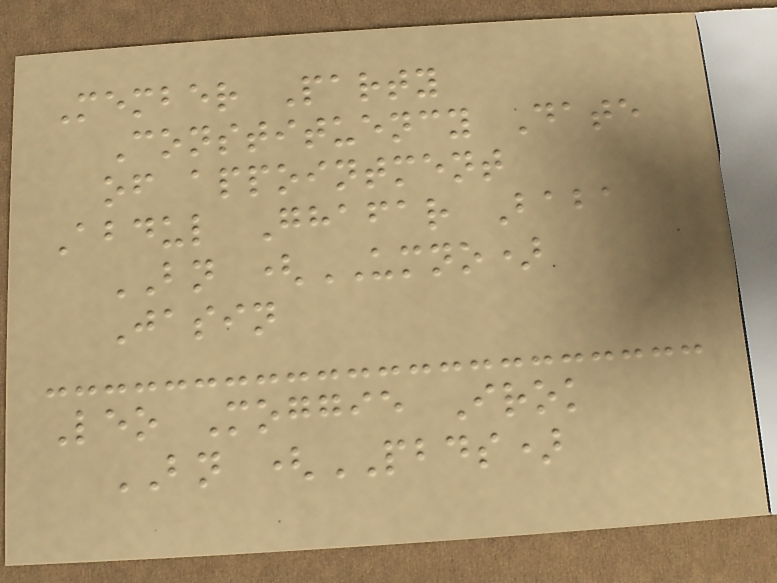Member Party
Constituency Date
of appointment
Abdul Ghafar Baba
BN (UMNO)
Jasin
Leo Moggie Irok
BN (PBDS)
